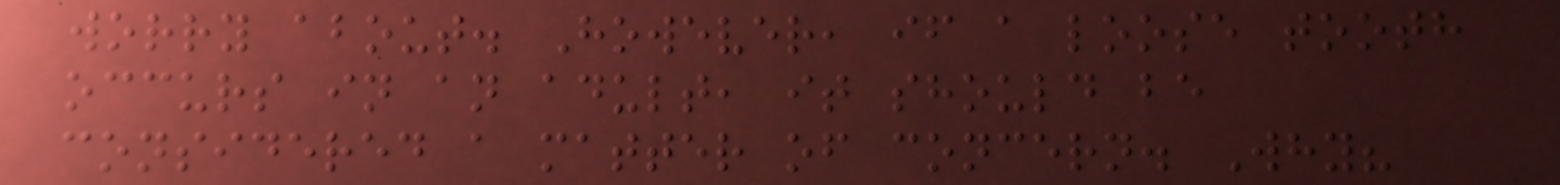worry about. However, if a loose tooth
occurs in an adult, it should be
considered a matter of concern. Why?
